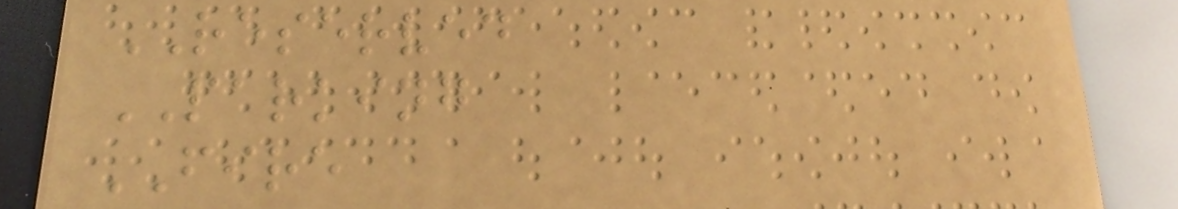RESERVED
PARKING
FIRE
